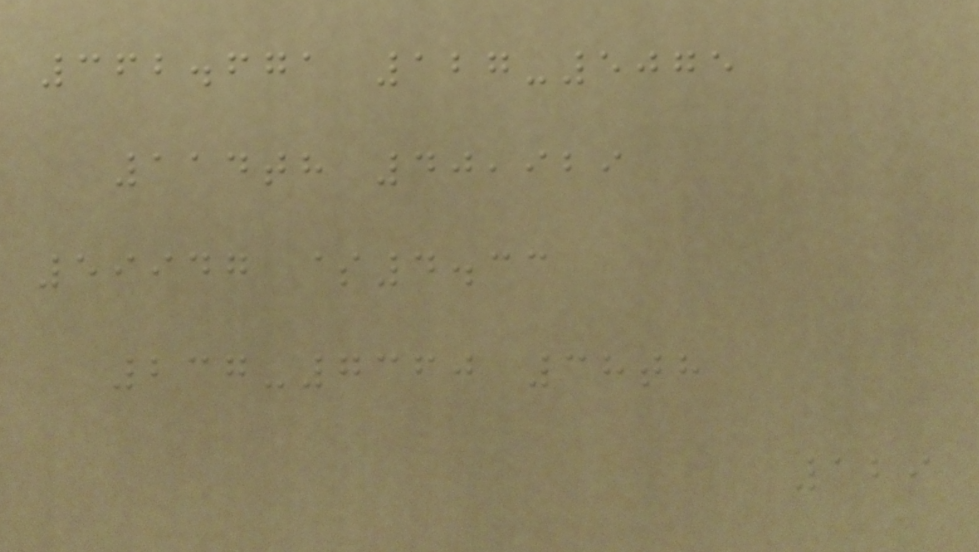362.671 127-5075
114th 40,929
59947 $4.33
237-7360 38th
129
